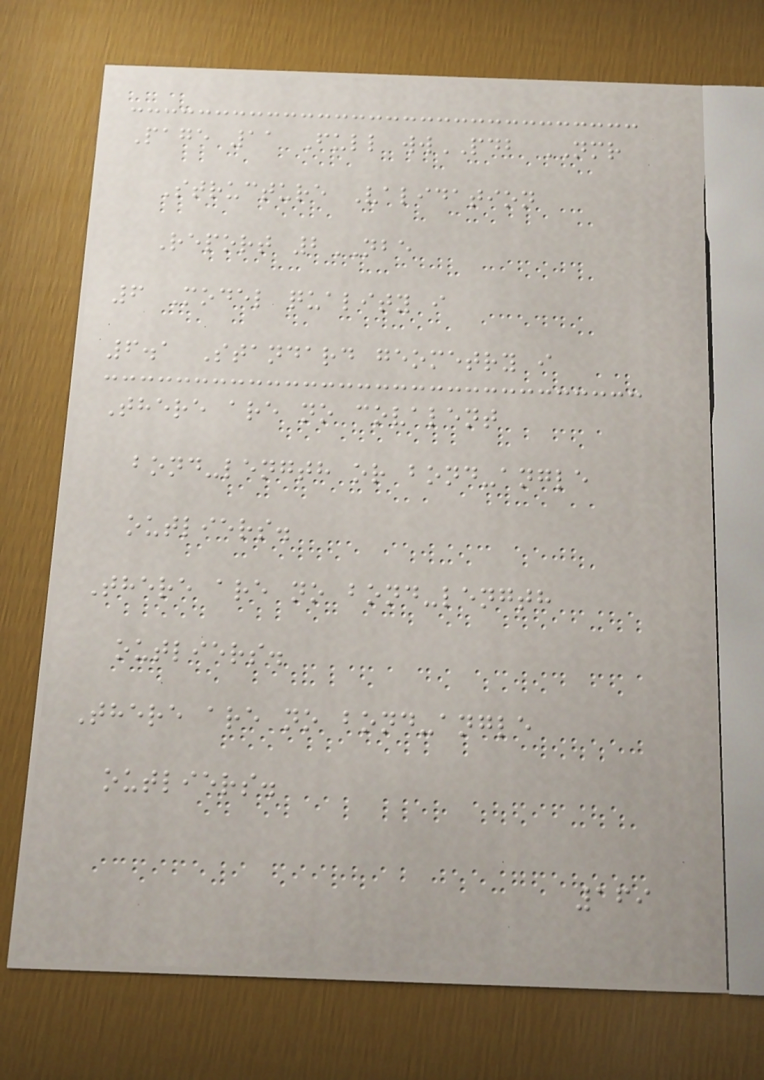Page 11 Full wwPDB NMR
Structure Validation
Report 2NBE
6 Model quality i
6.1 Standard geometry i
There are no covalent
bond-length or bond-angle
outliers.
There are no bond-length
outliers.
There are no bond-angle
outliers.
169
